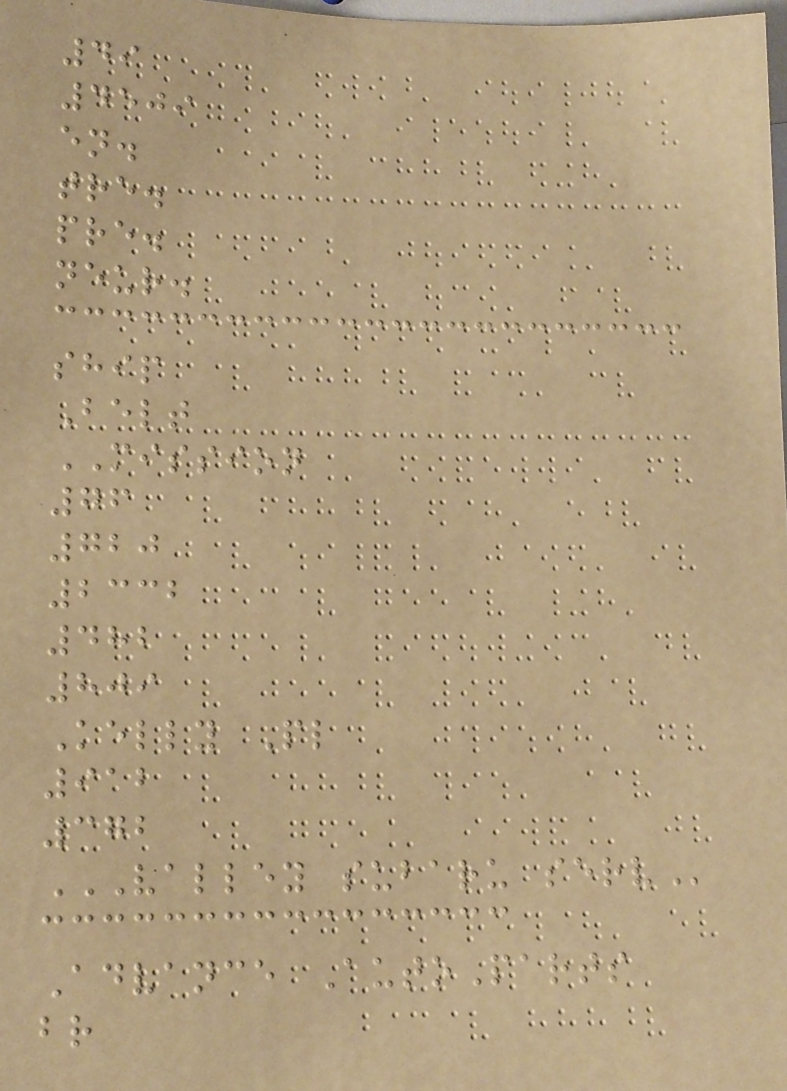49
4509
en.
tre.
pre.
neur.
ship
Belt
MISSION
76
720
2332
482
809
Kelly Pl
912
372
VALLEY SUBARU SERV
Advance AutoParts
br
